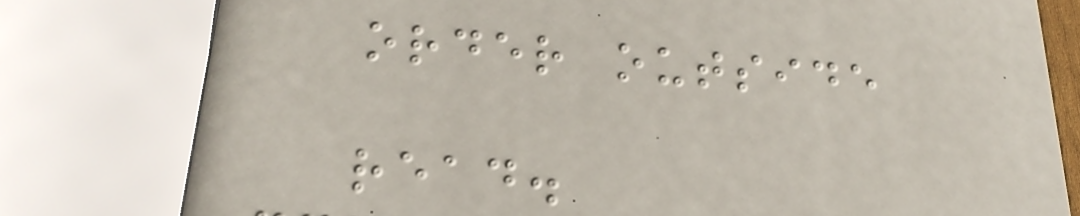order outside
read.
